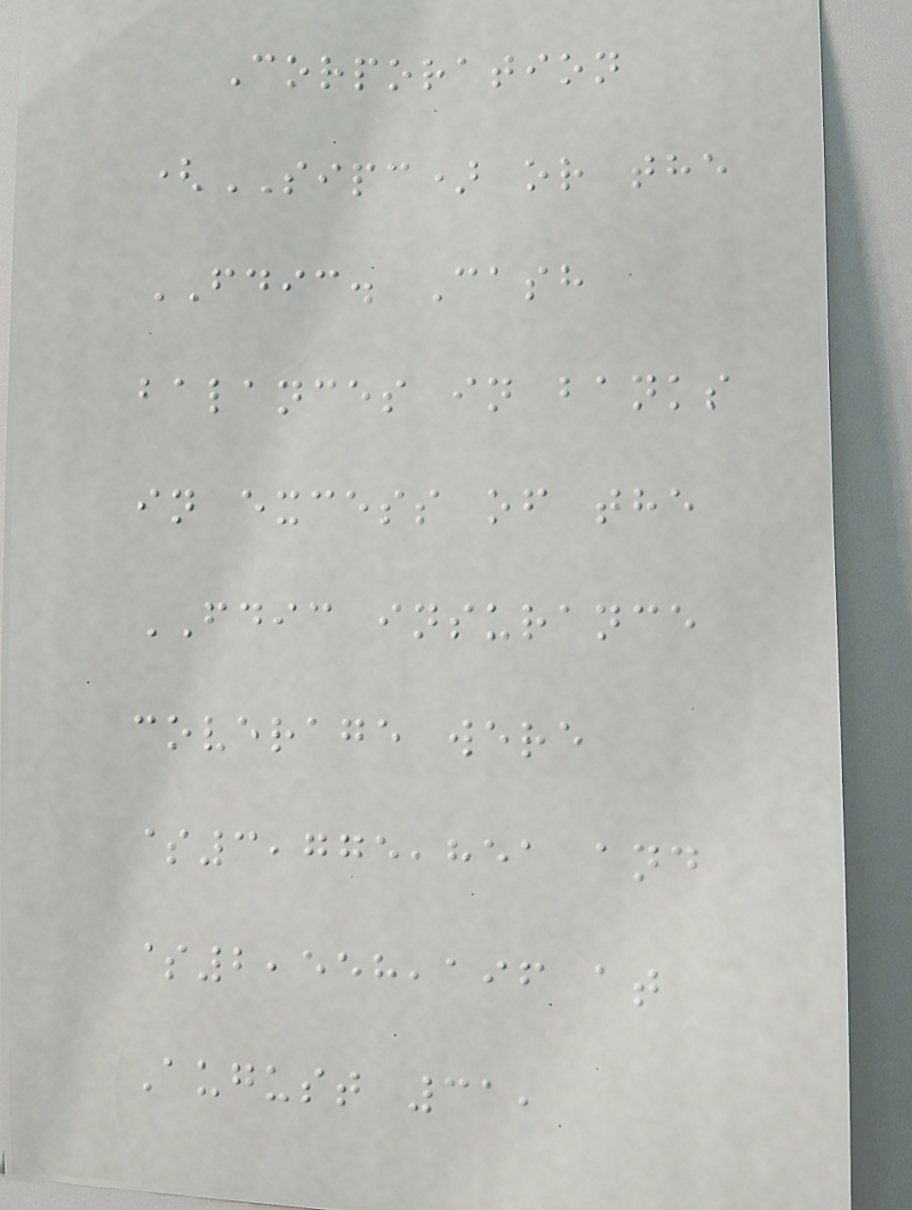Corporation
(SIPC) or the
FDIC. Cash
balances in banks
in excess of the
FDIC insurance
coverage were
$3,775,851 and
$2,558,196 at
August 31,
